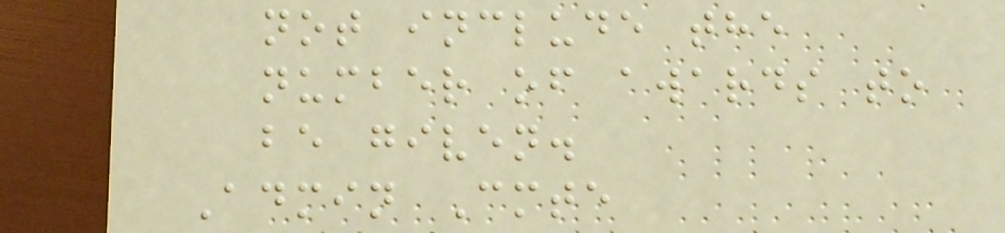not include the
number of awards to
be given.
Admin Cmte
